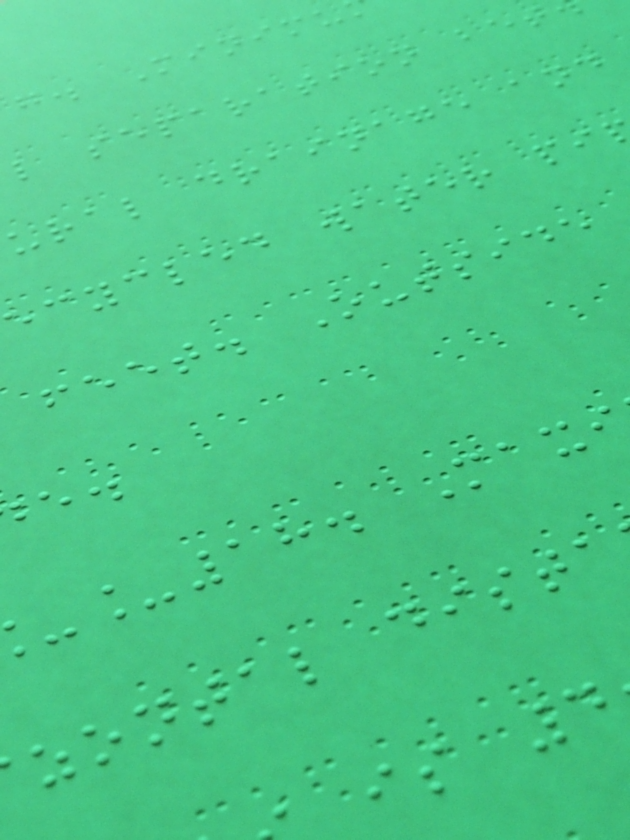g. Minimu
l separation bet
ural drainage and
ecycled water pi
feet. Outside
_18. Maxi
zontal dista
